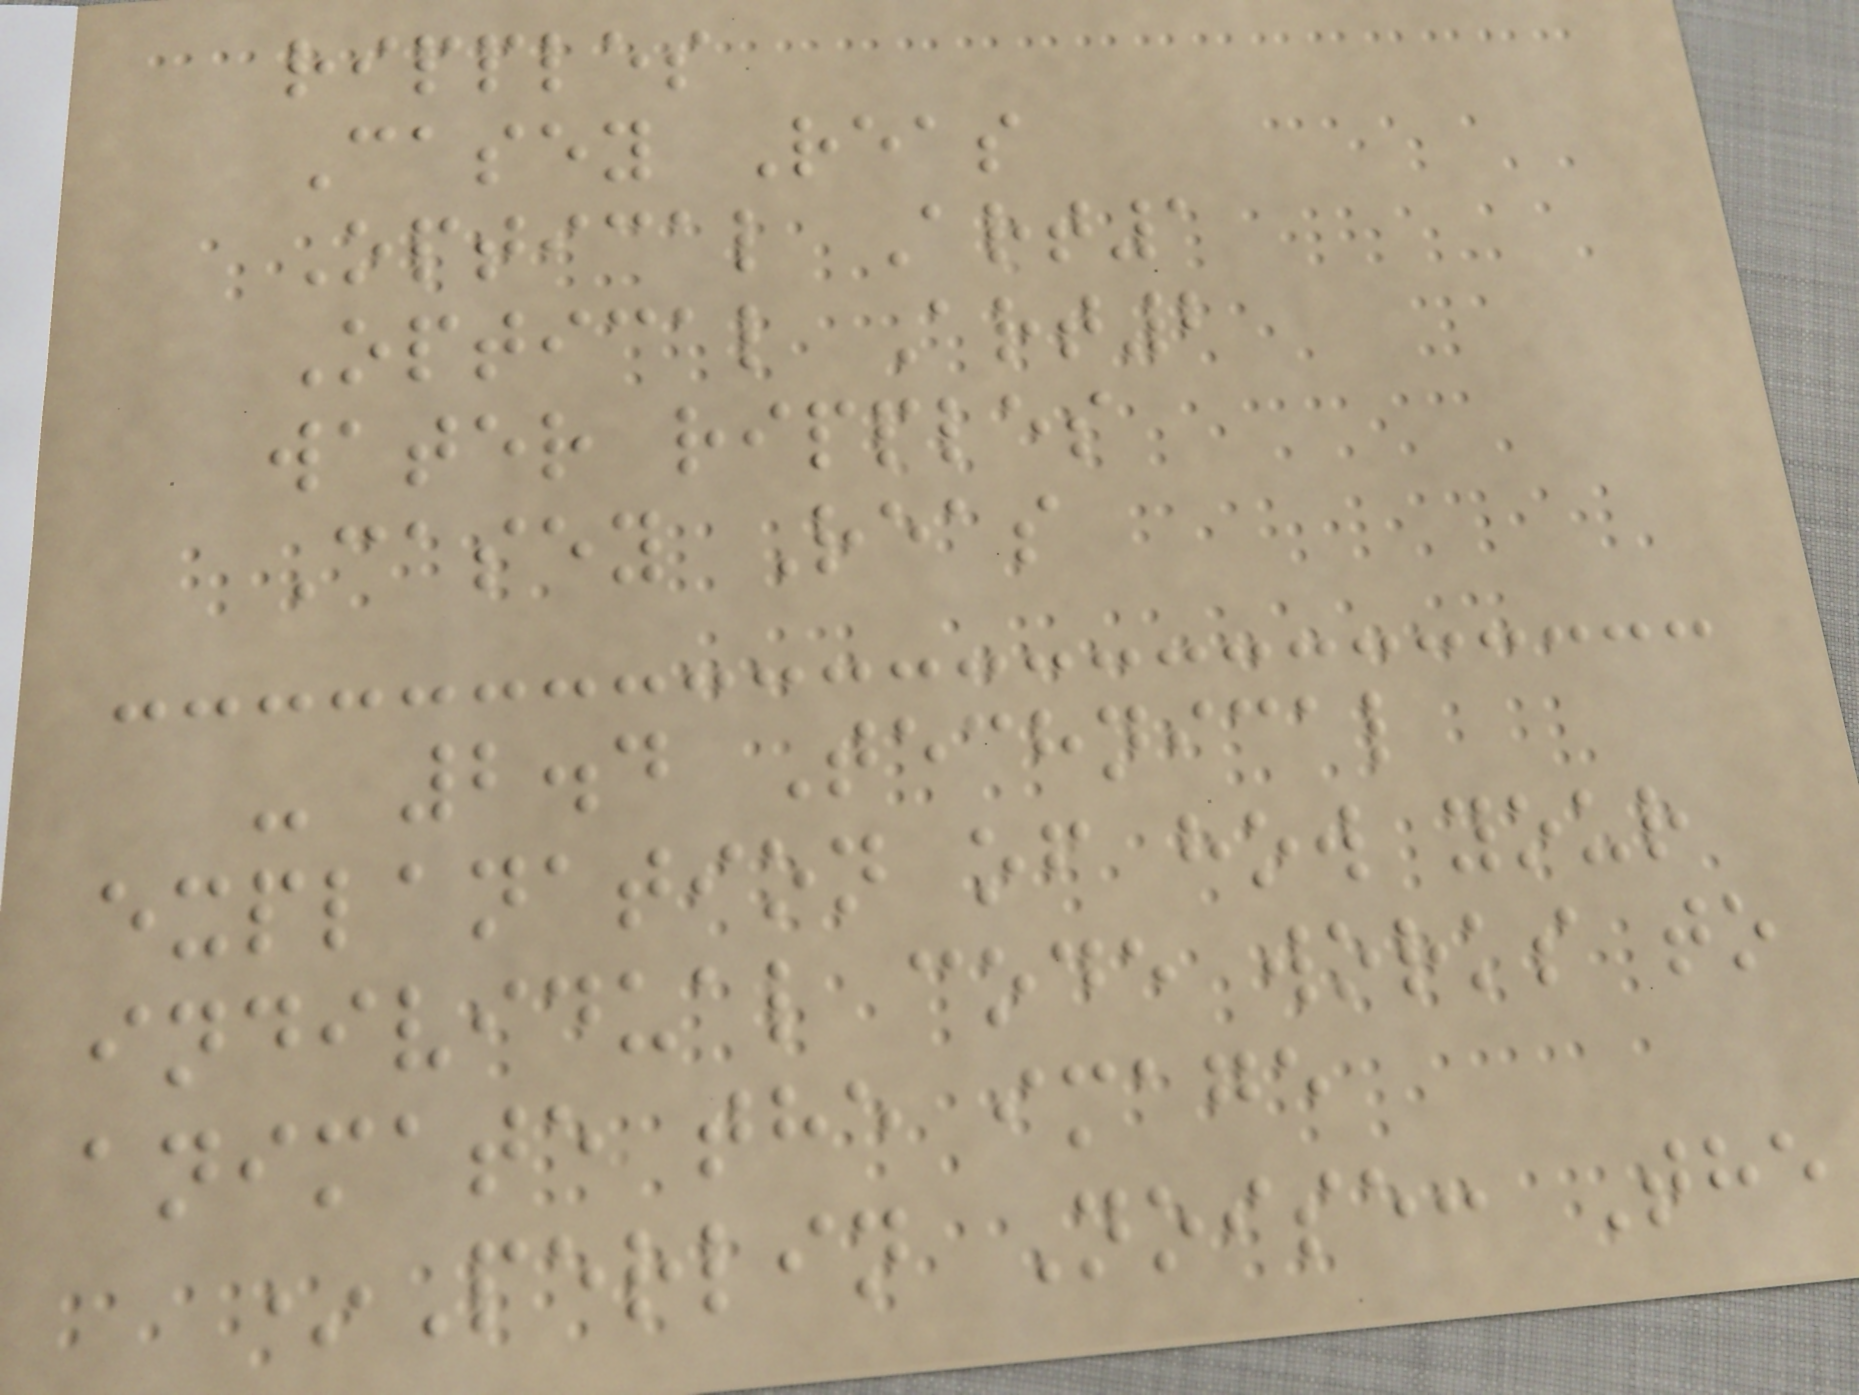ripples
Casey Reas
Optical Art1
Optical Art2
water ripples
Casey Reas
- 2.4 Technical
explanation of how your
individual code works to
animate the image
*Perlin Noise: The
